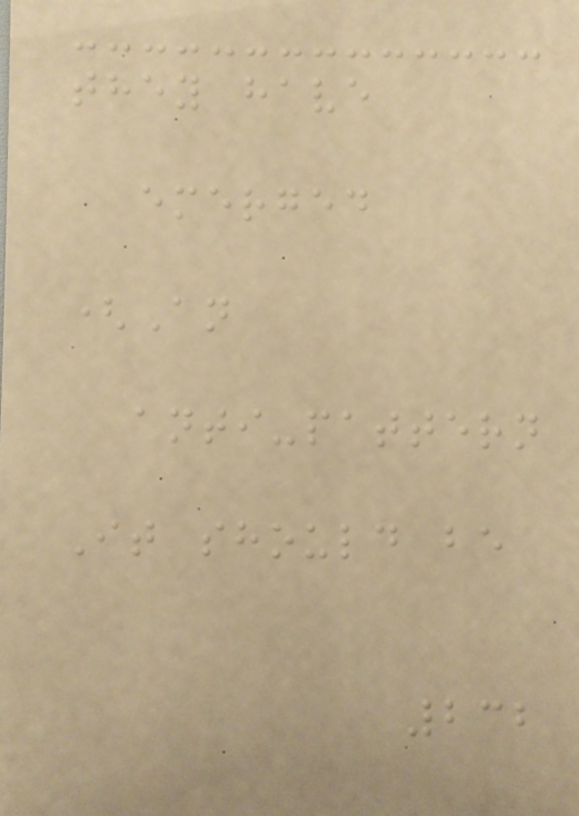they have
emerged
(An
anti-pattern
It should be
232
